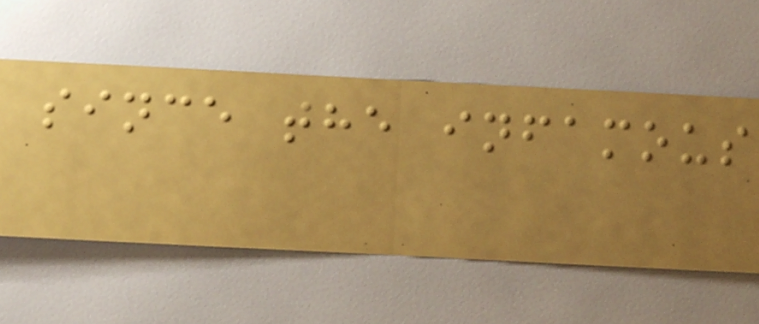since the infamous
